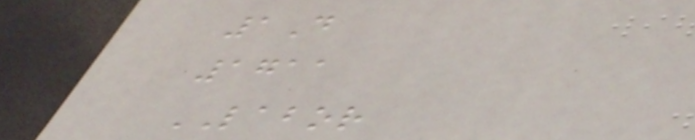1D
1711
LABOR
